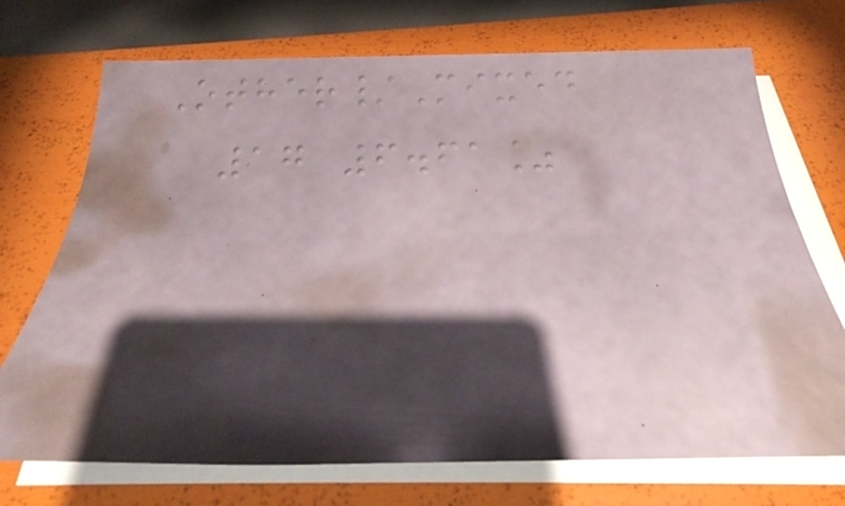Other/Mixed
17 6.61%
